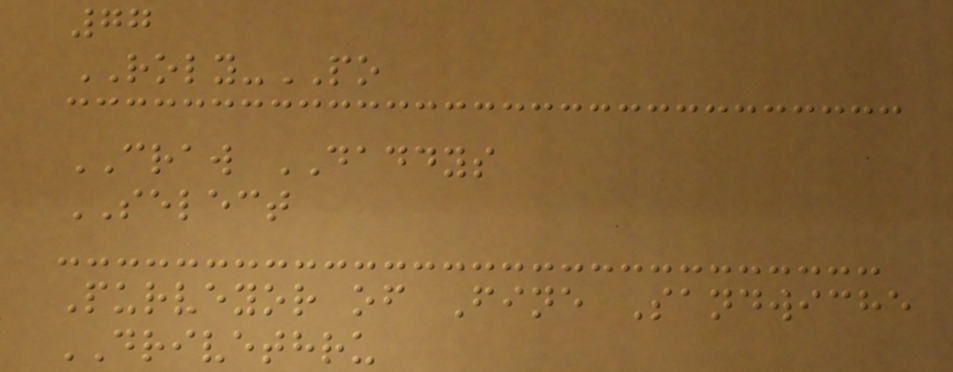77
ROLY-PO
CRAW DADDYS
SELECT
Purveyor of Fine Sandwiche
DRIVETHRU
